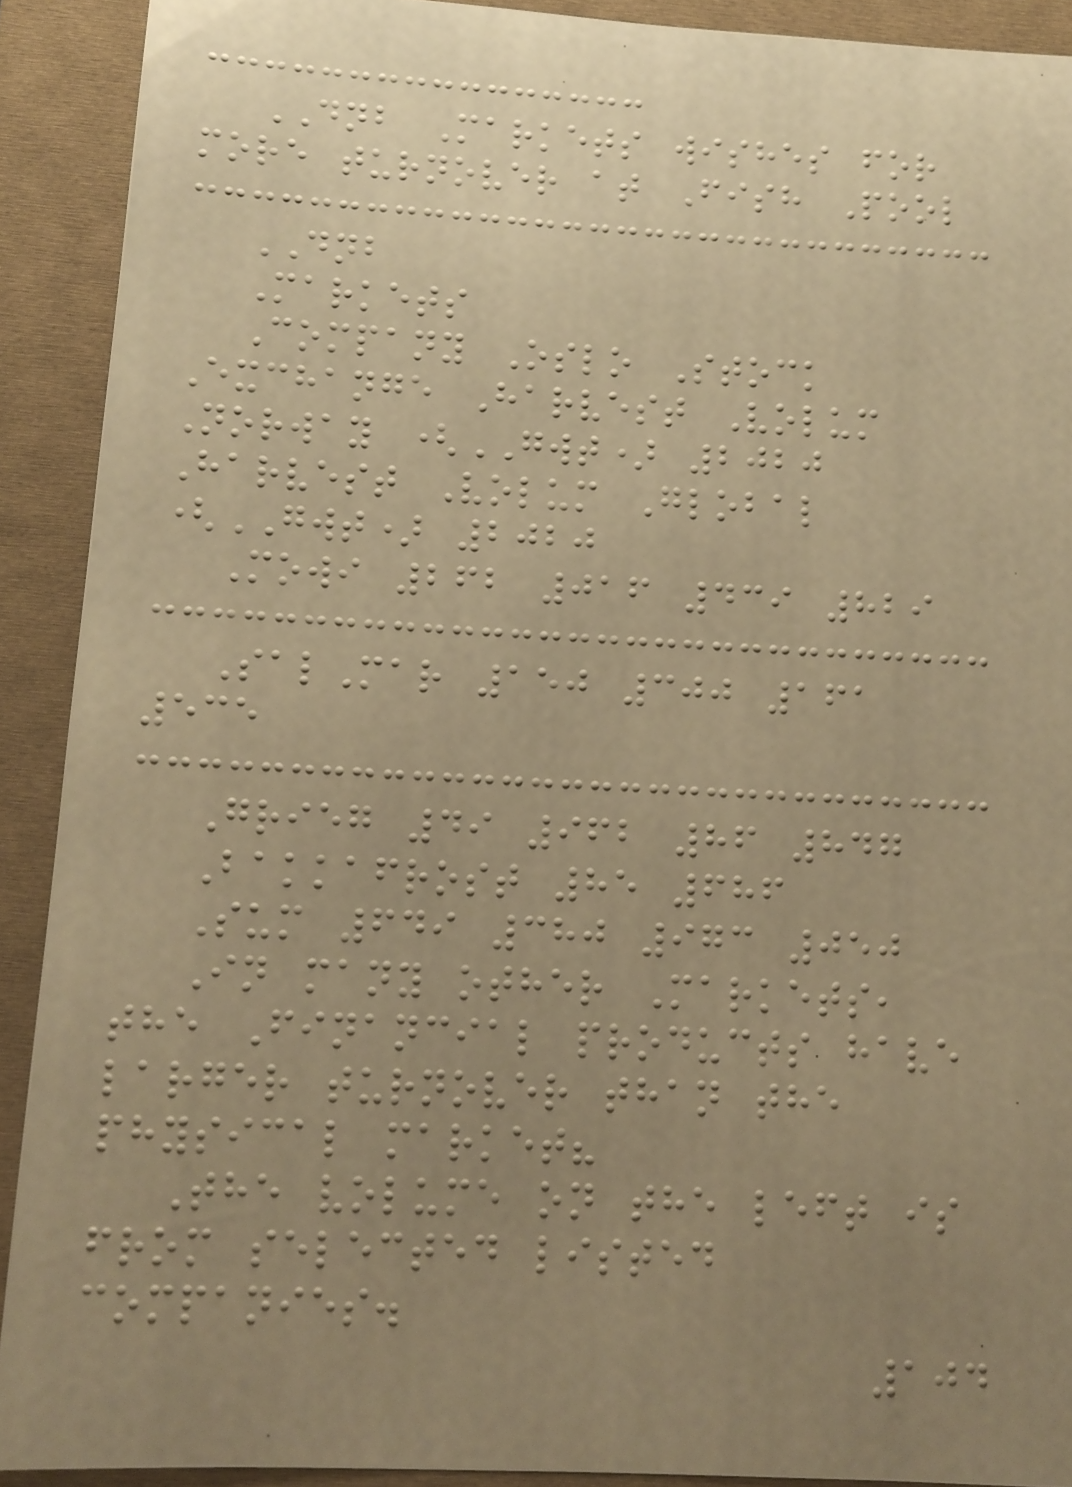DNB Markets wishes for
more turnover at Fish Pool
DNB
Markets
Company Oslo Stock
Exchange Harvest Volum
Norway (GWT) 2020
Harvest Volum Global
(GWT) 2020
Mowi 262 016 439 829
SalMar 150 300 161
535
Grieg 49 962 86 847
Bakkafrost 85 686
Sum 649 380 973 050
In many other Markets,
the Financial products have
larger turnover than the
physical market?
The volume on the left is
from selected listed
companies.
104
